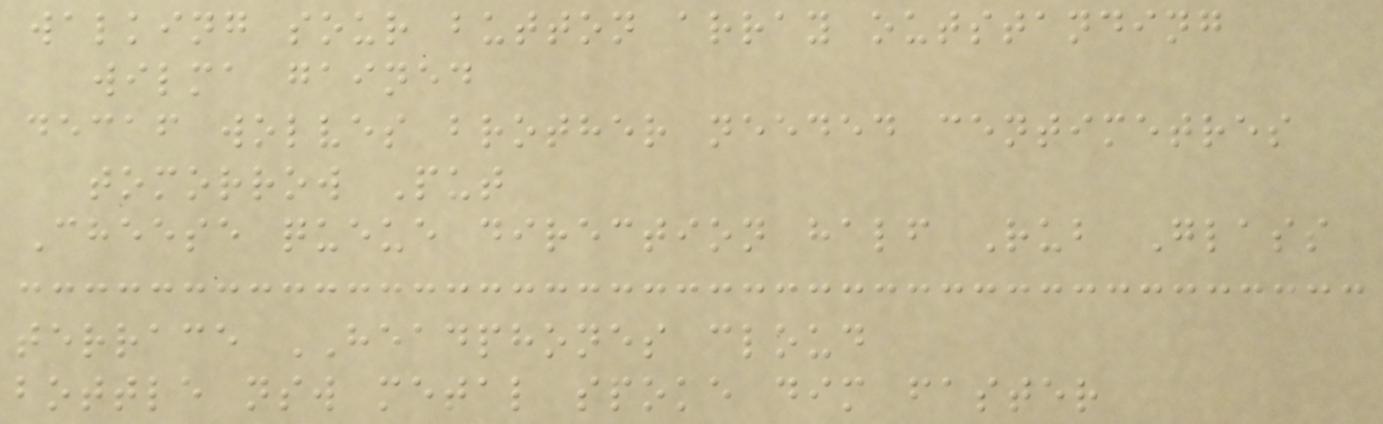walking sour button array outstanding
wilma gained
decaf wolves brother needed centimetres
tomorrow Put
Cheese queue direction half Rub Glass
terrace HEADPHONES cloud
bottle nsw metal spoke dim faster
